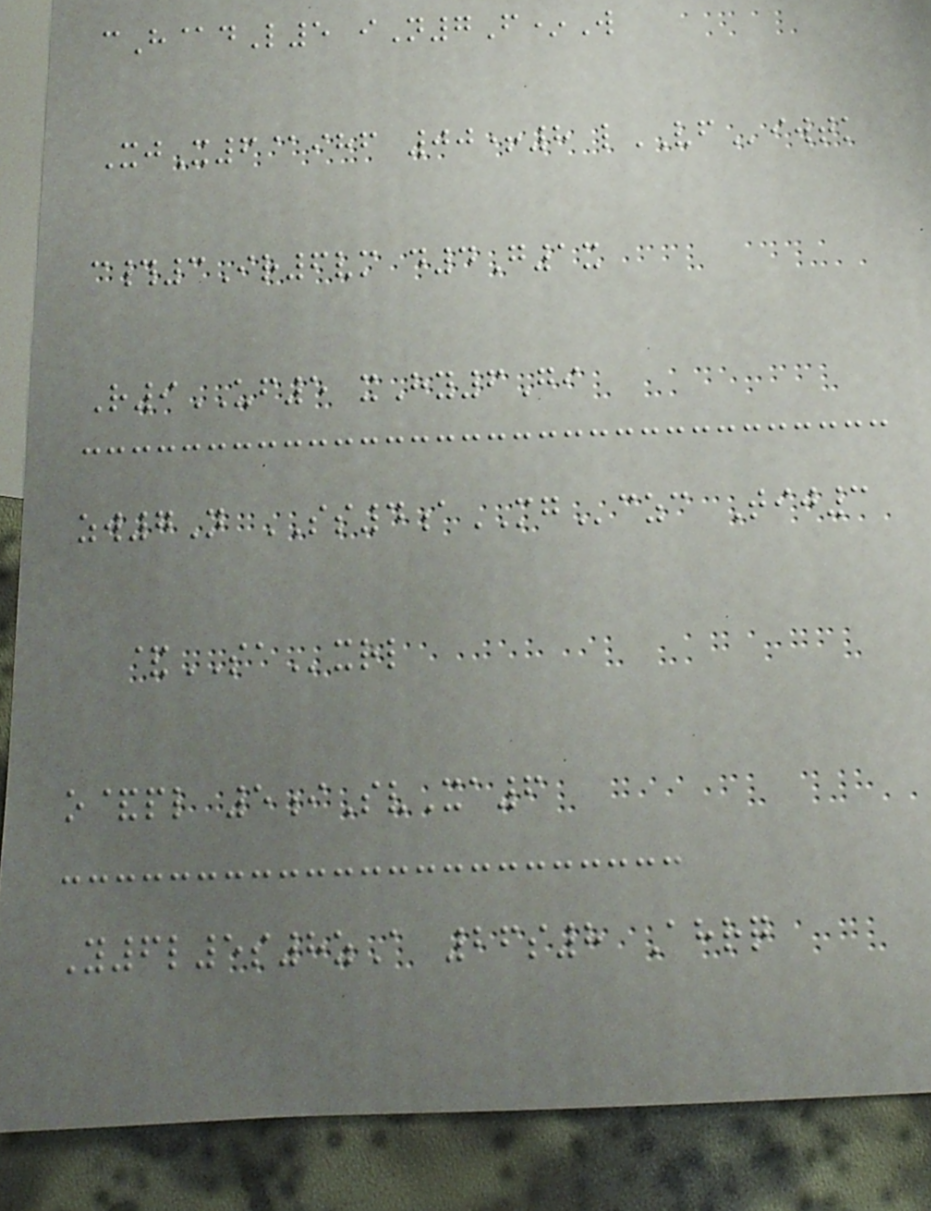cH@dL5 iN7F*W
XjX6@ihf 00+8 lVFiwtk
c#3Ir6vm d4G1x
R9UF5 xHy6Gi
zw7N SS4aMGczc Tij3
&SAxrl
o&pl 5iSvXa6
Y6l5s8zA 26s8 Ahrq
